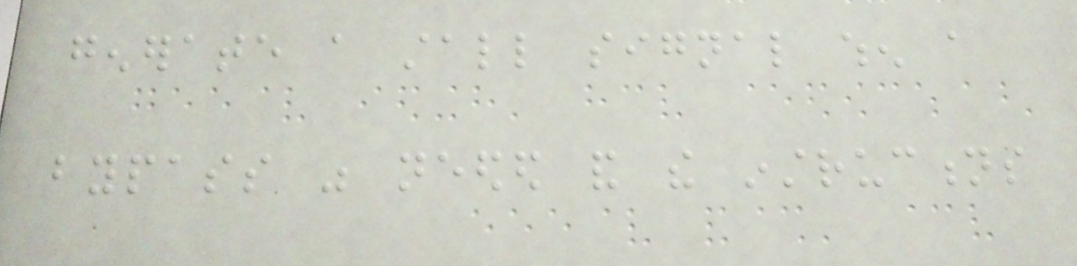generate a stall signal when a
bypass was needed and the instructions
